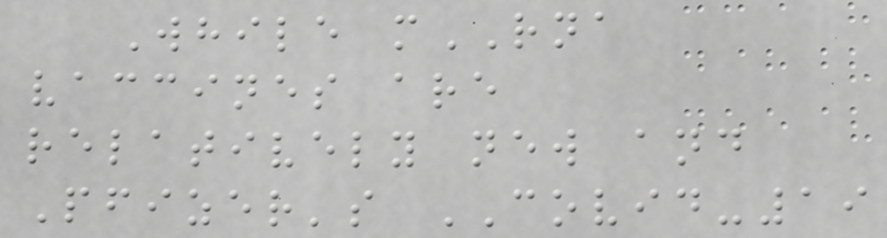While mRNA
vaccines are
relatively new and
Pfizer's COVID-19
